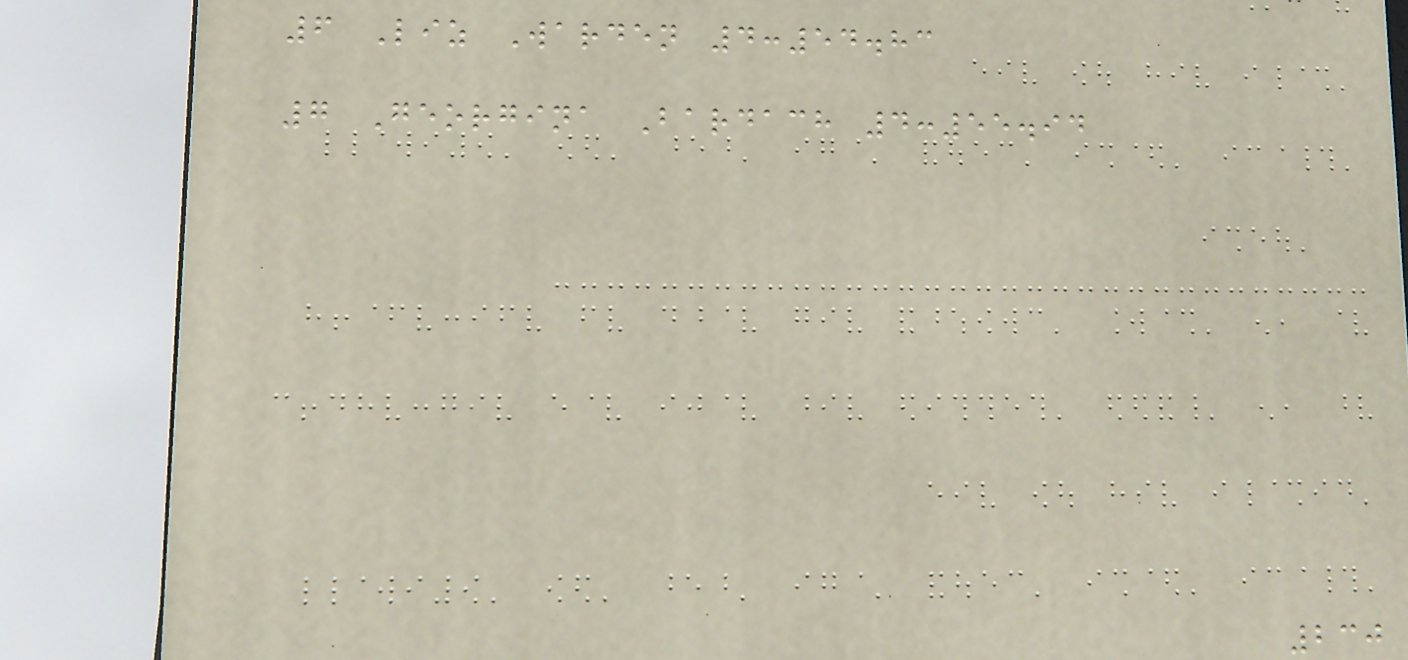6 Liz Warden 4:54.83
7 Georgina Bardach 4:55.94
230
